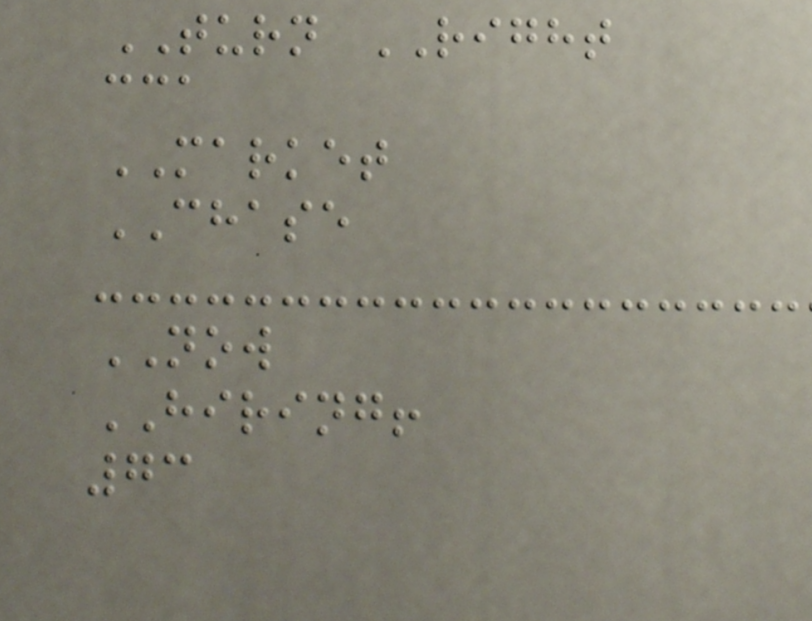TURN RIGHT
cca
MARKET
CHASE
NOW
HIRING!
73
